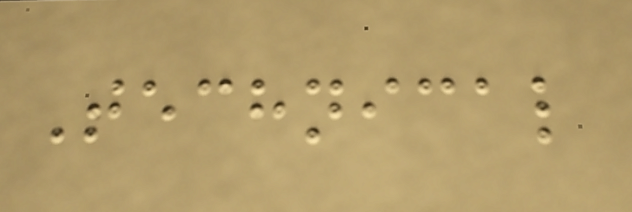Technical
